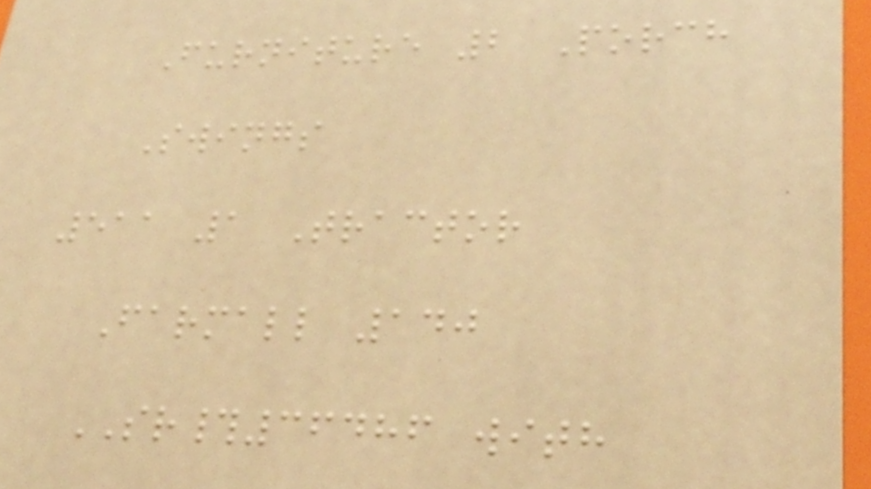Furniture 2 Porch
Swings
511 1 Tractor
Farmall 140
SR#36486 with
